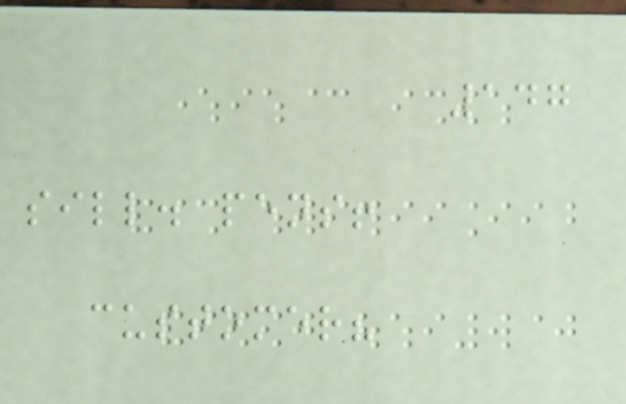147
sill. pens!
customer?
